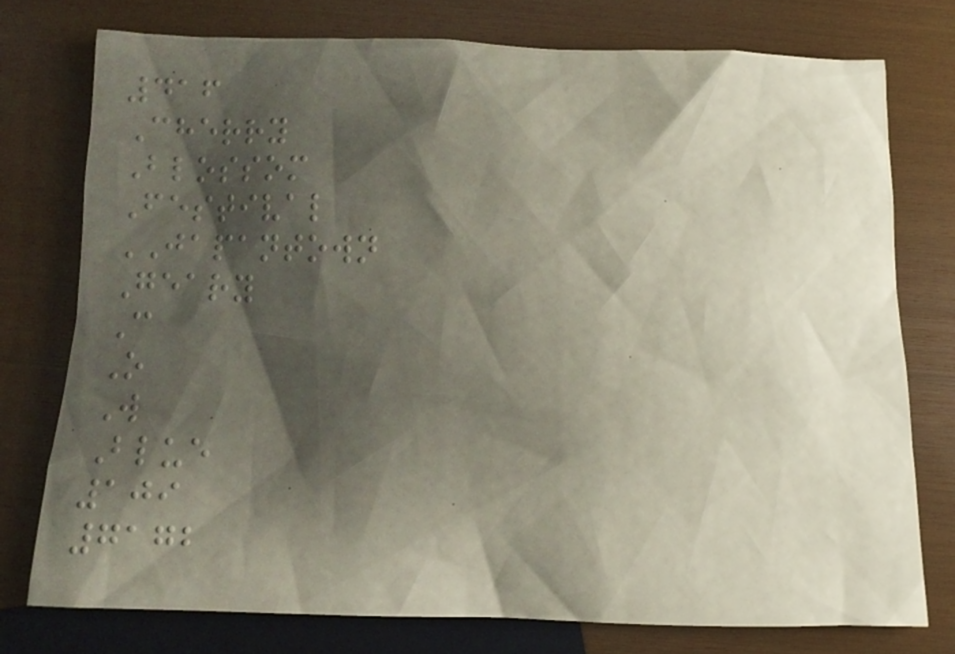416
Cherry
Blossom
Festival
JAPANTOWN
Geary
C
O
W
Blue
109
7172
